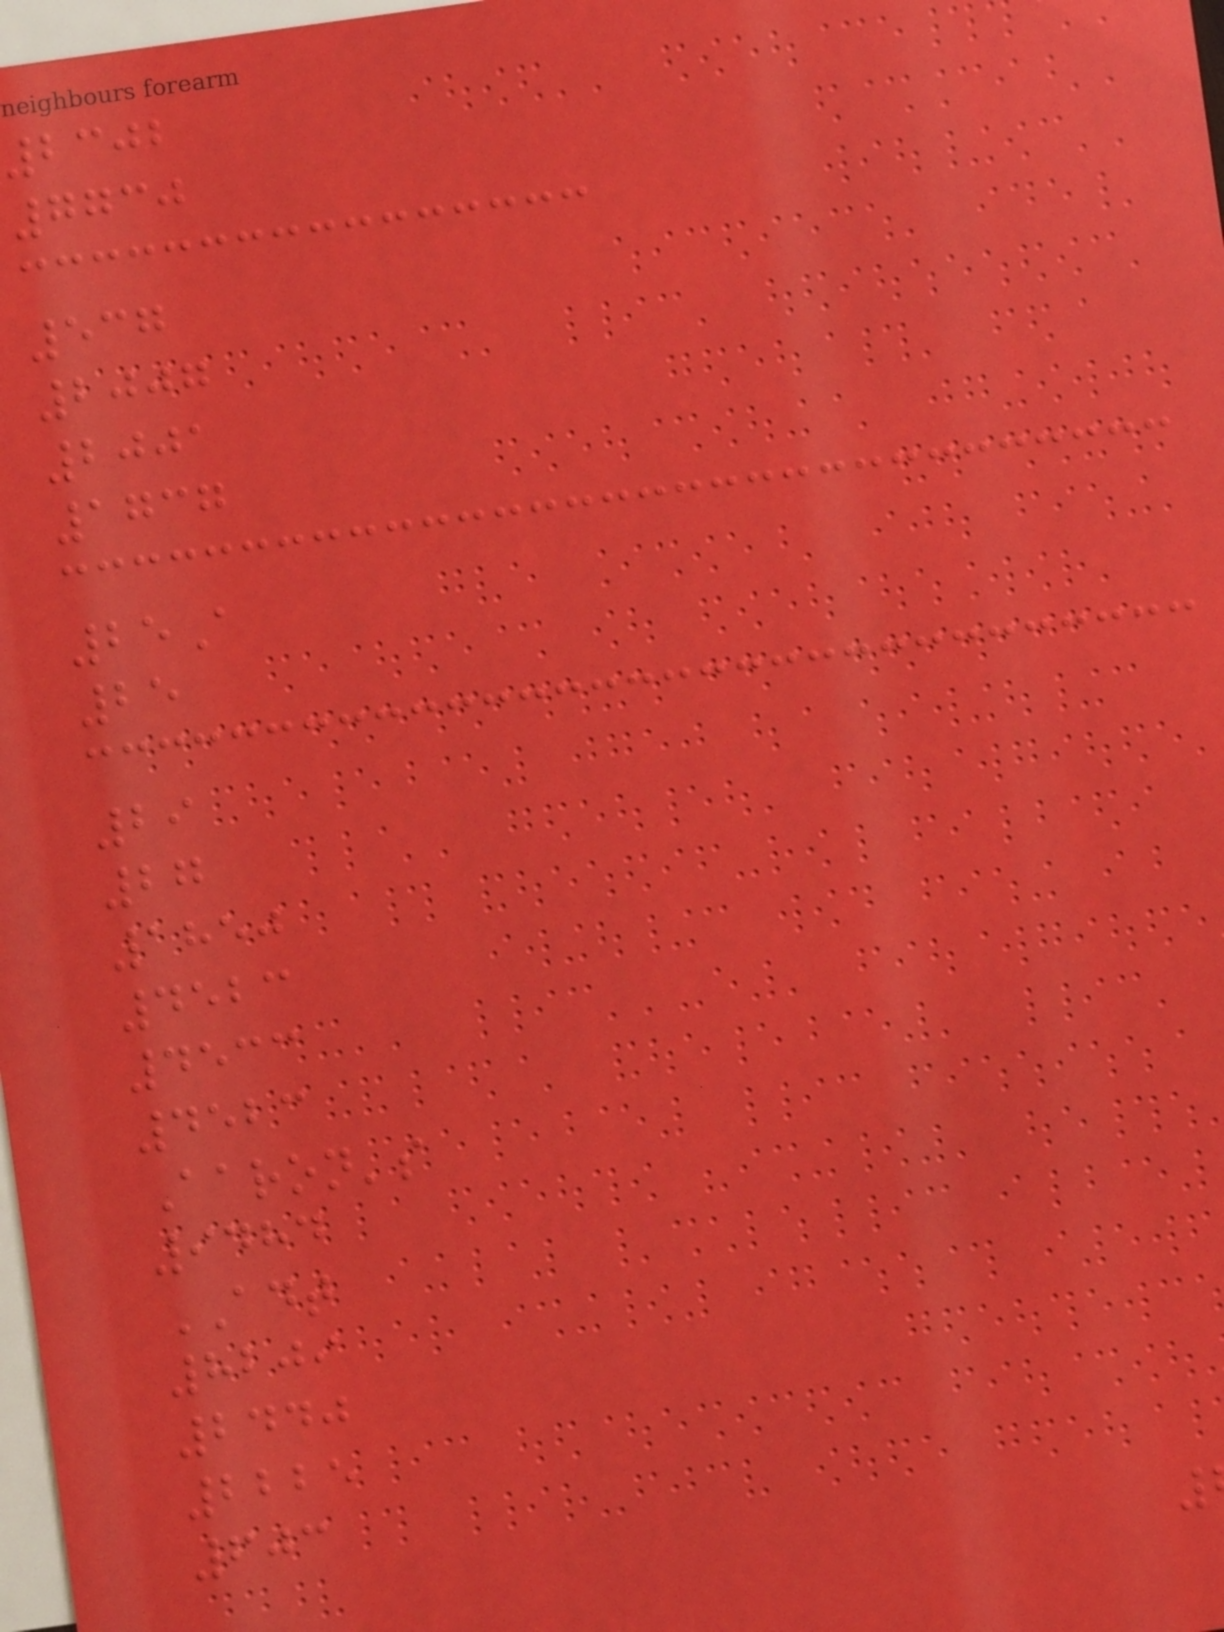2302
7730
537
2007
2001
1737
25A
25
29
27
1850
4523
4533
4523
Aaron's
9484
ADT
8209
2440
2225
603
